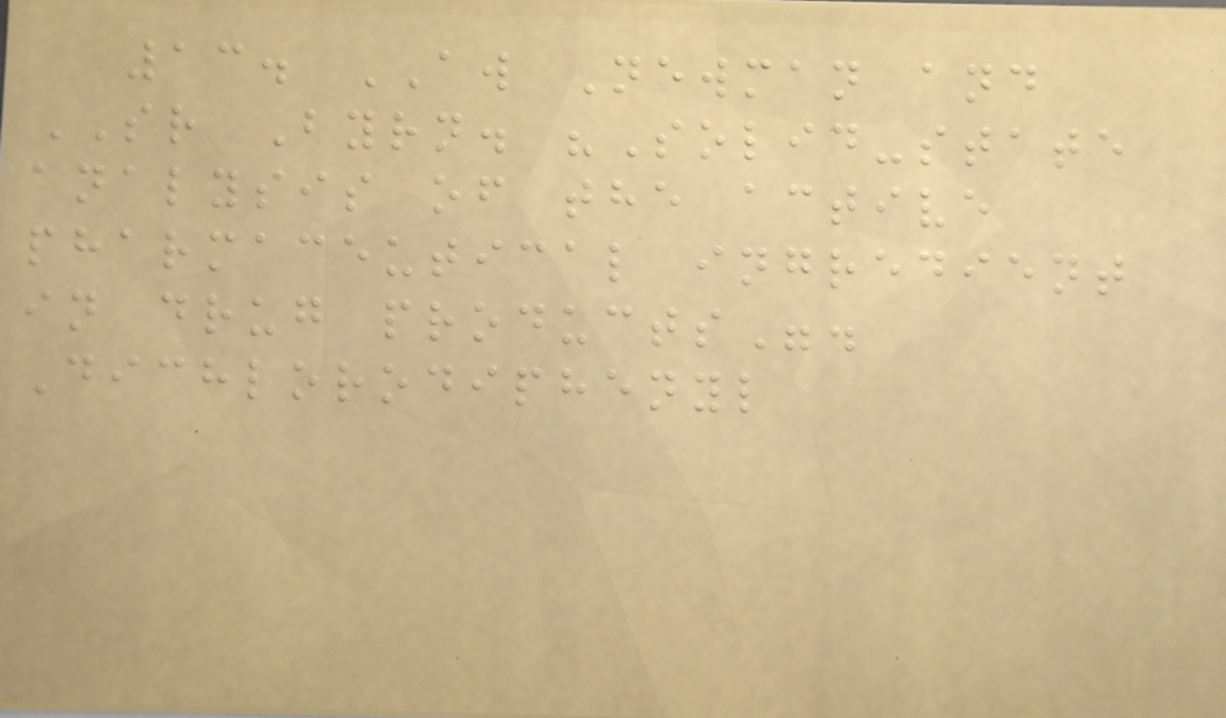13. AW Newman and
SR Byrn. "Solid-state
analysis of the active
pharmaceutical ingredient
in drug products".
Dichlorodiphenyl
